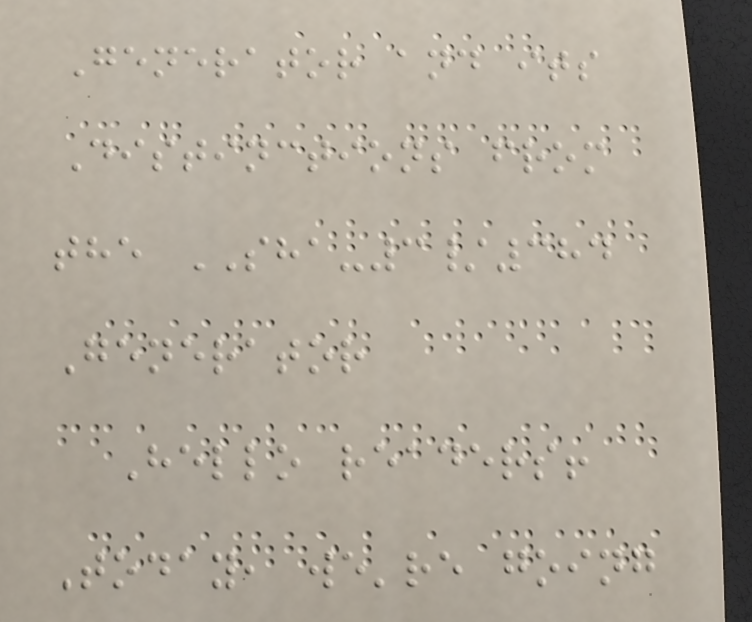Generator and its
Distinctions from
the SHA-3/384
Generator
Hello readers!
Today, we're going
